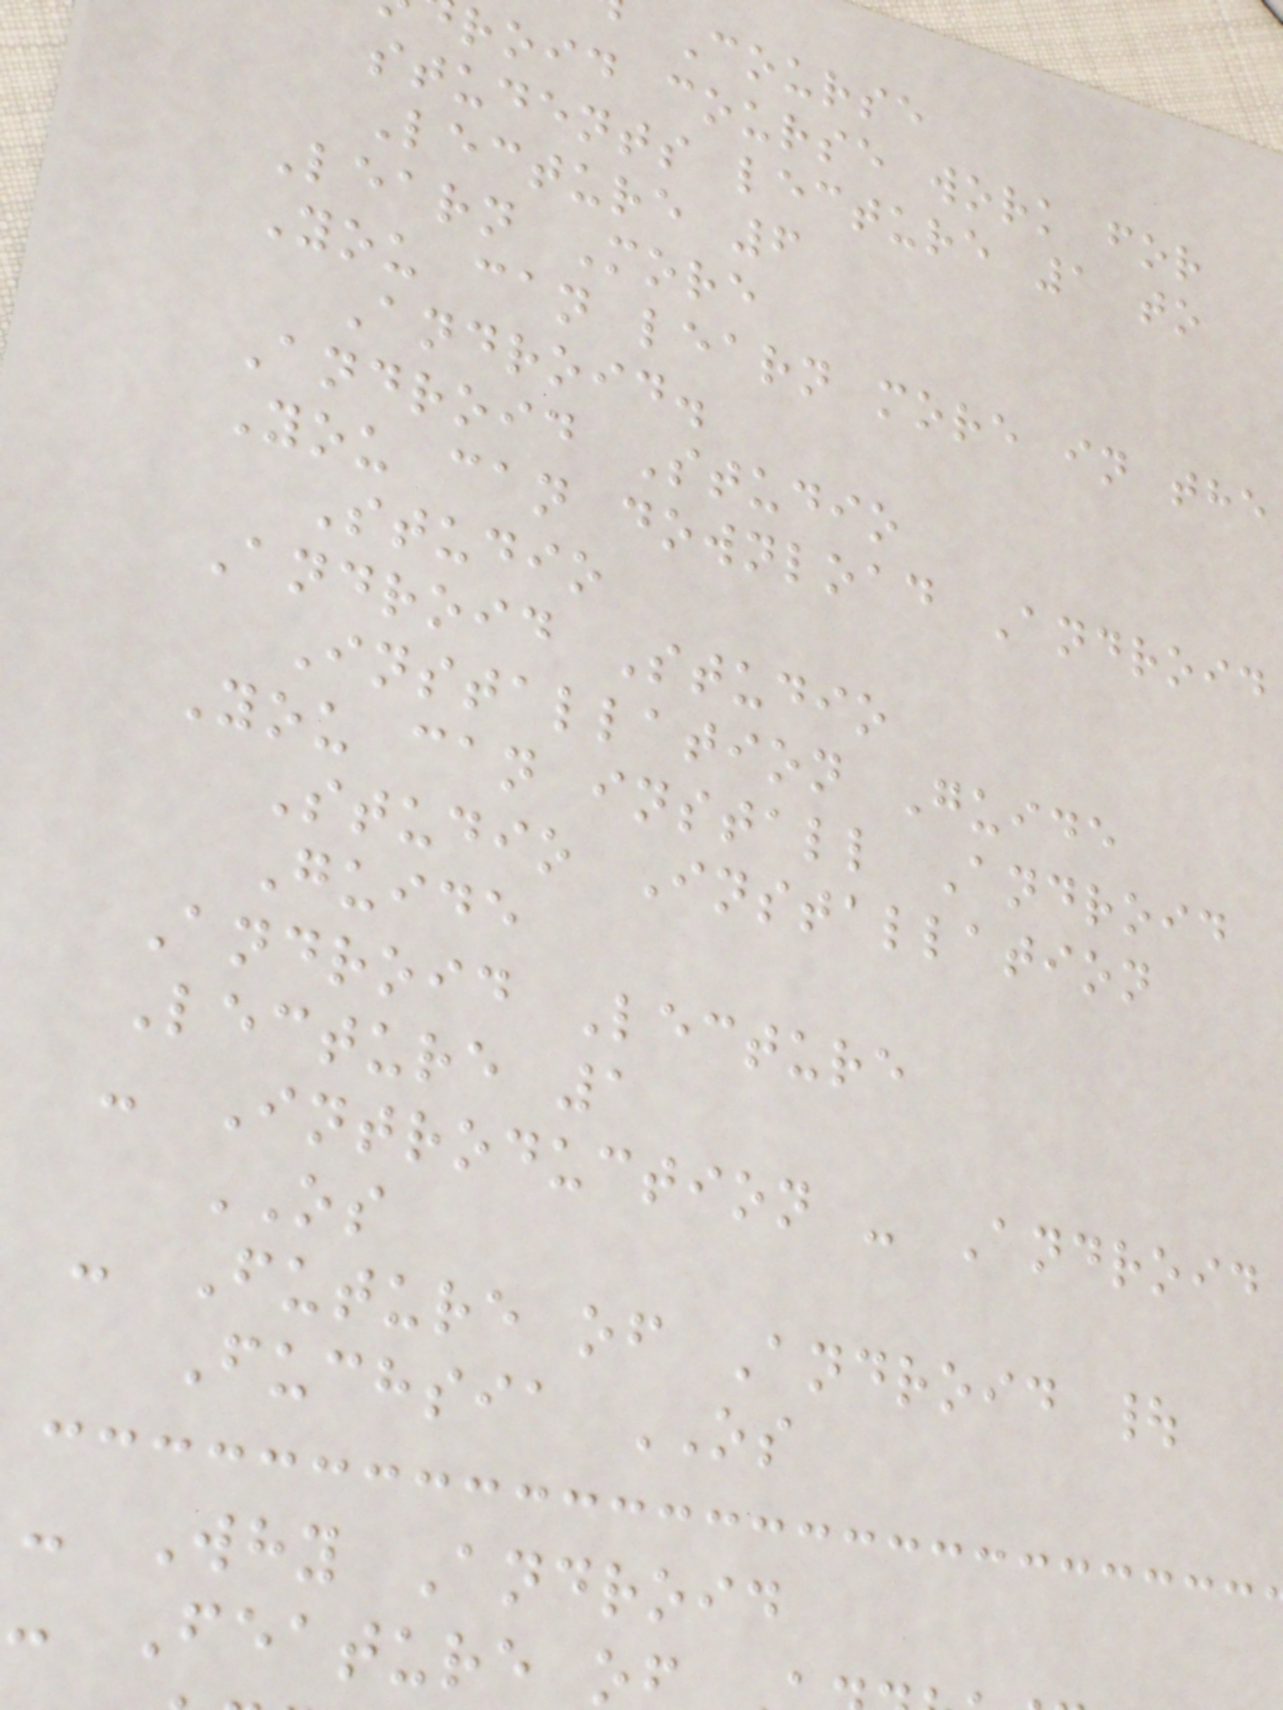Course
roid course work for
students lecture 1 to
Lecture 6
Learn More
You can learn more in the
Android.
Android Studio
You can download Android
Studio
Android Studio
Installation Guide
You can install Android
Studio Installation
Guide
Android Lecture
Lecture 1
- Introduction - Android
OS
- Future of Android |
Fuchsia OS
- Why Android
- Feature o
